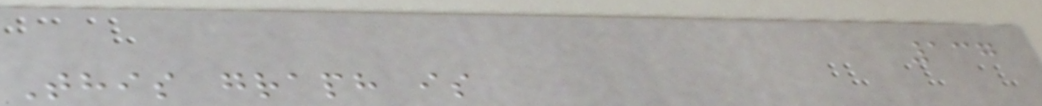137
This graph is
